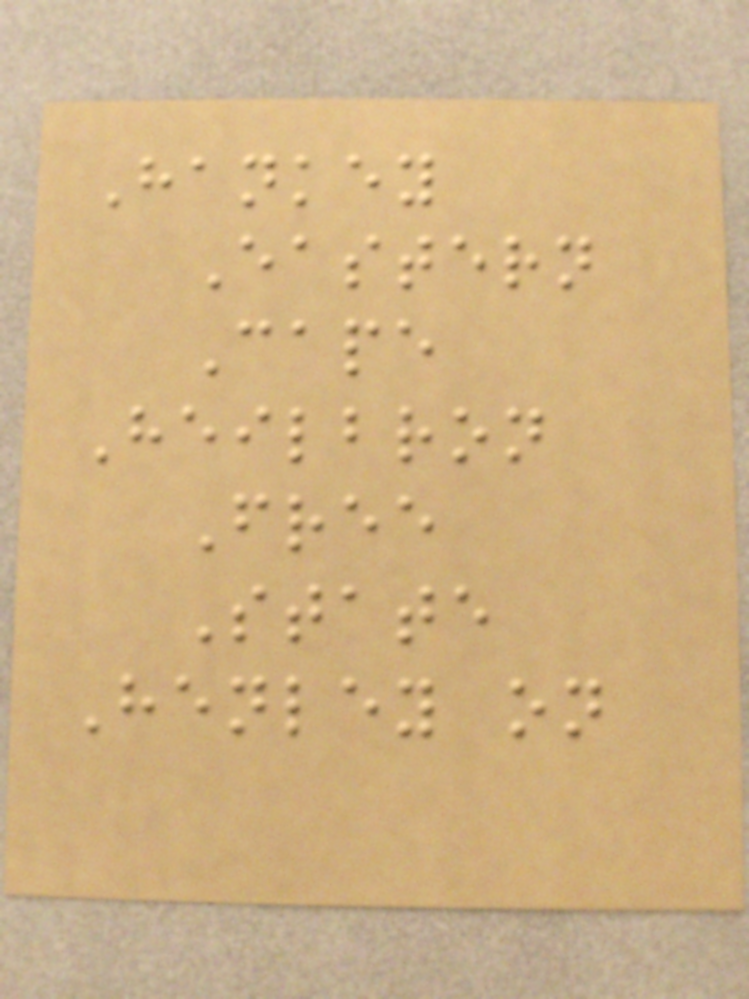Hankey
Eastern
Cape
Heilbron
Free
State
Henley on
